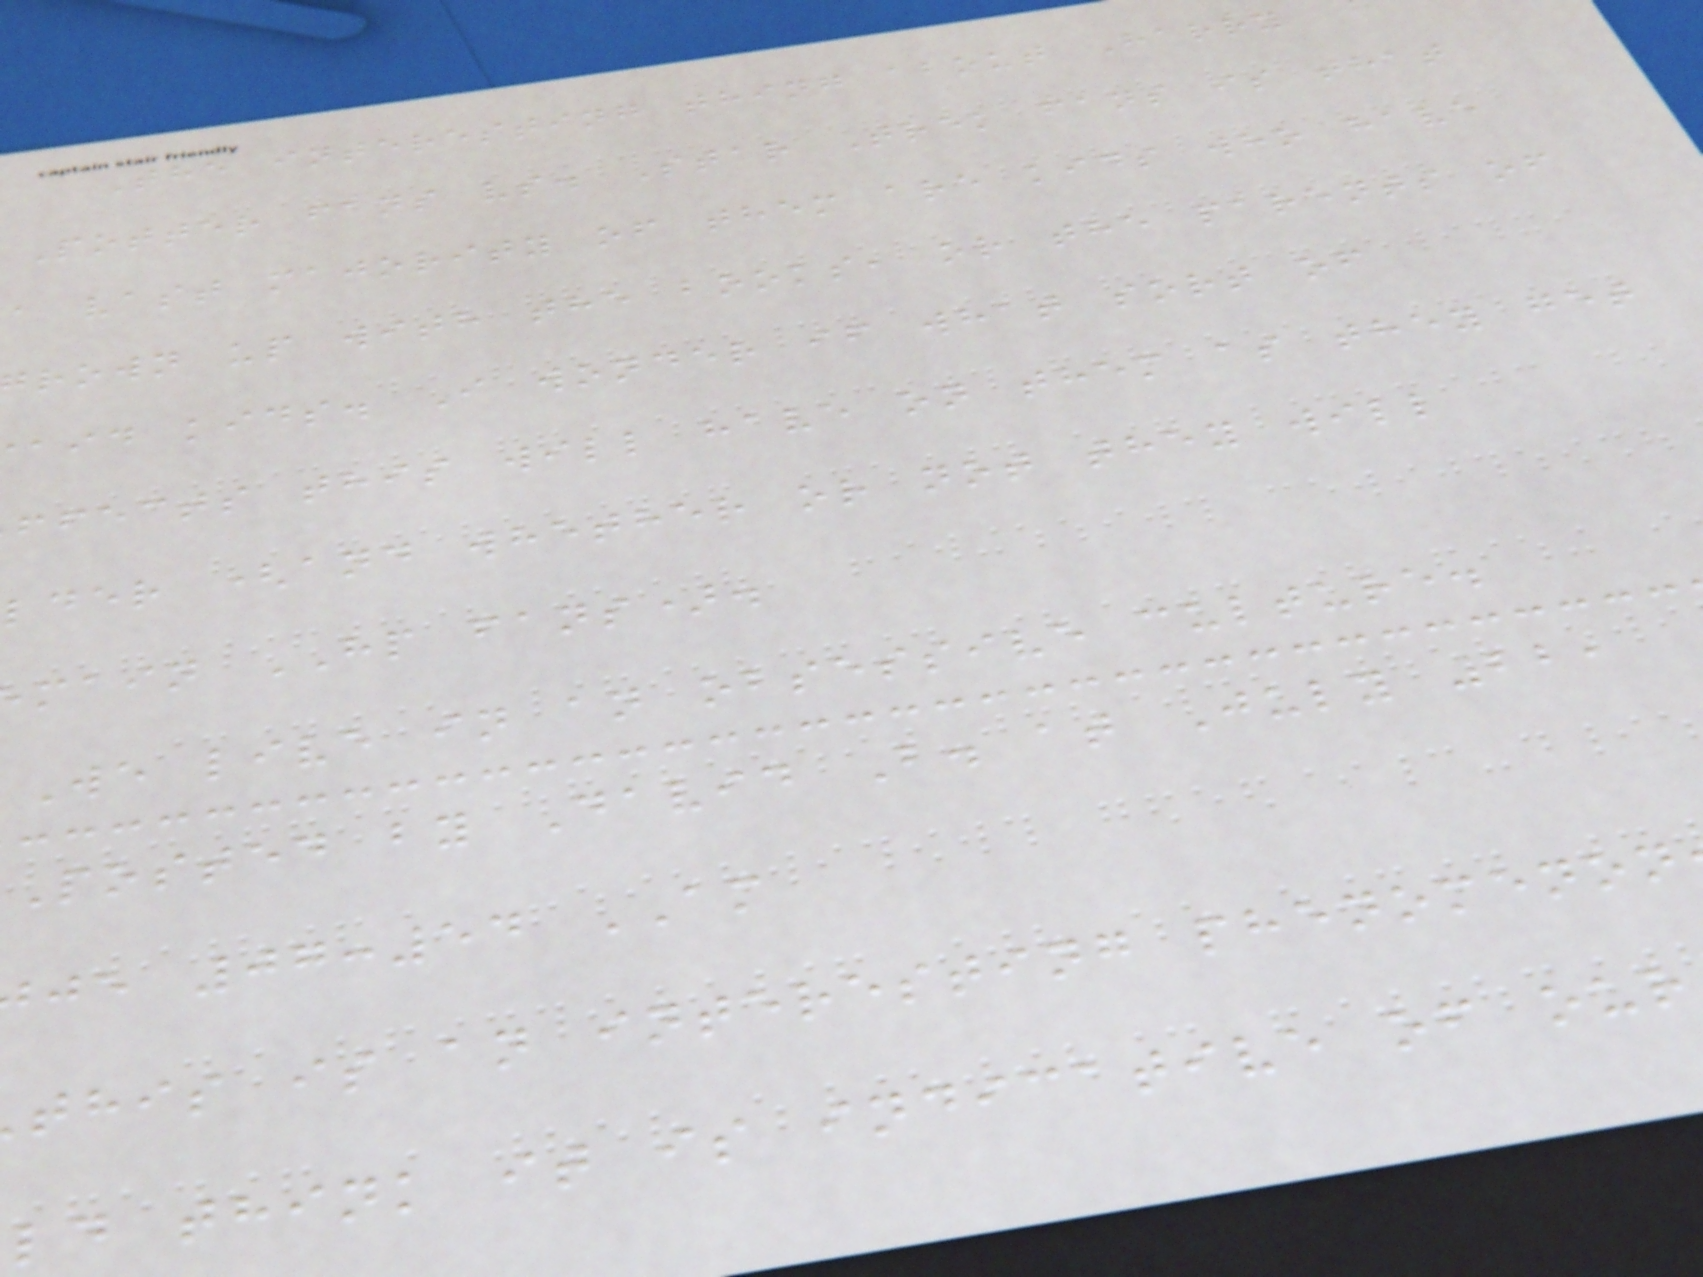The interesting thing about Harry
Potter fans vs. Star Trek fans is that
a vast majority of them are kids who have
rown up with the books, or the parents of
aid kids. I wonder if what sort of
ffects this will have on them as they get
lder (and whether or not they will
main HP fans).
We live in an obsessive culture.
Posted by David B. at July 22,
je 07:54 AM
this is an interesting phenomenon
ld think it is indicative of our
